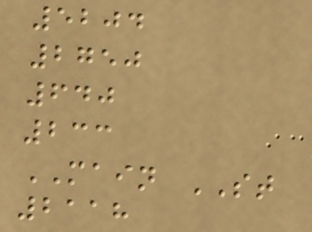5204
2750
640
233
MAIN ST
2118
